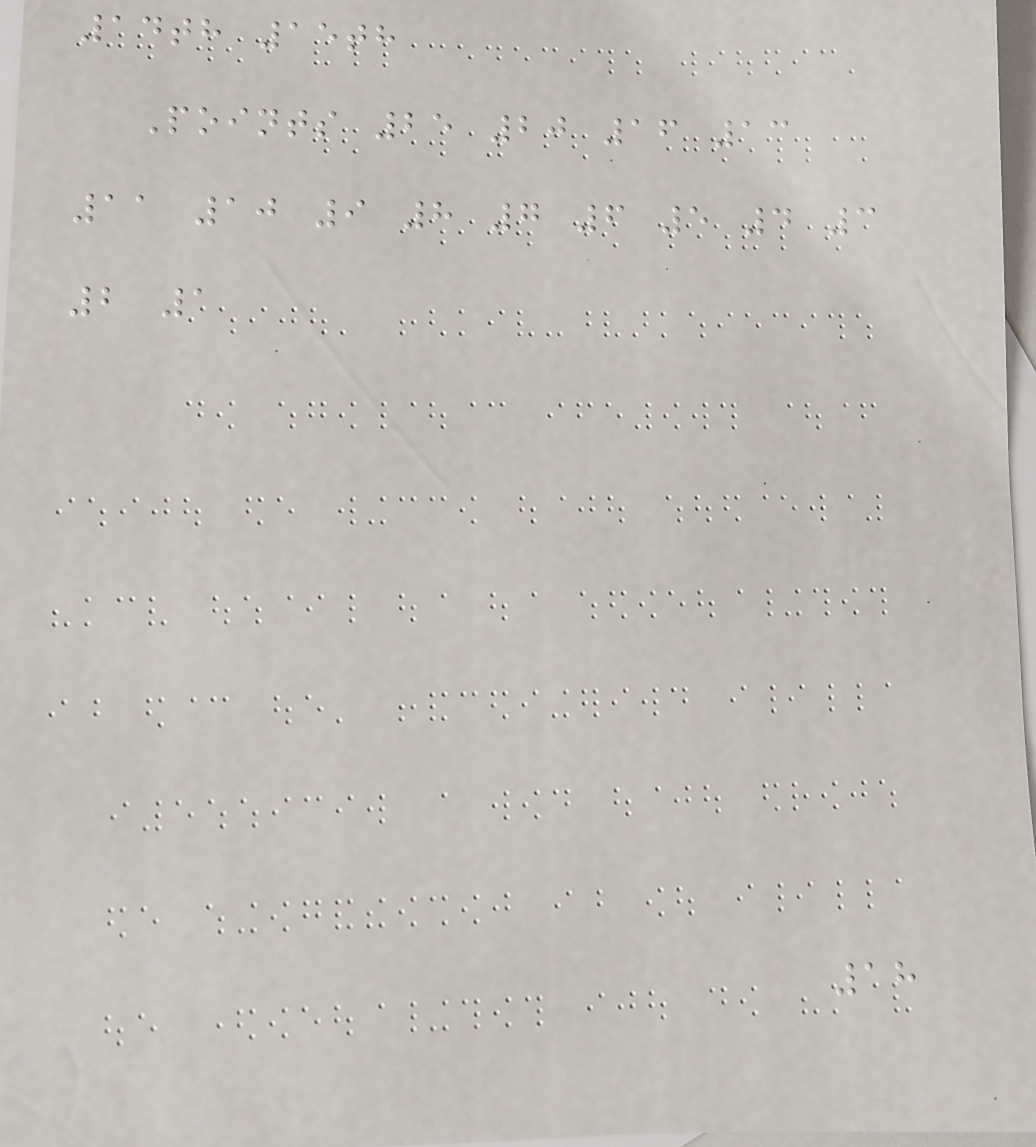14th 15th
Points 25 20 16 13
11 10 9 8 7 6 5 4 3
2 1
18
